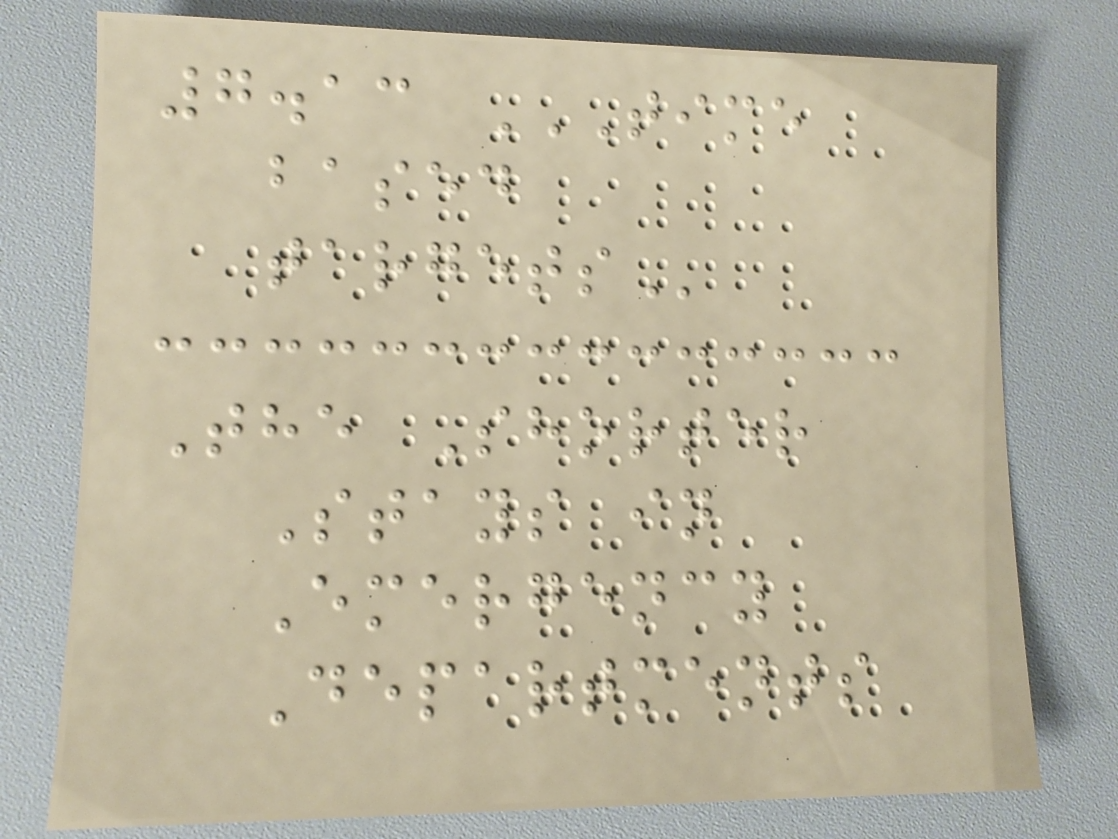7.13 TIME
BASED
TARGETS
The Shorter
Stays in
Emergency
Departments
